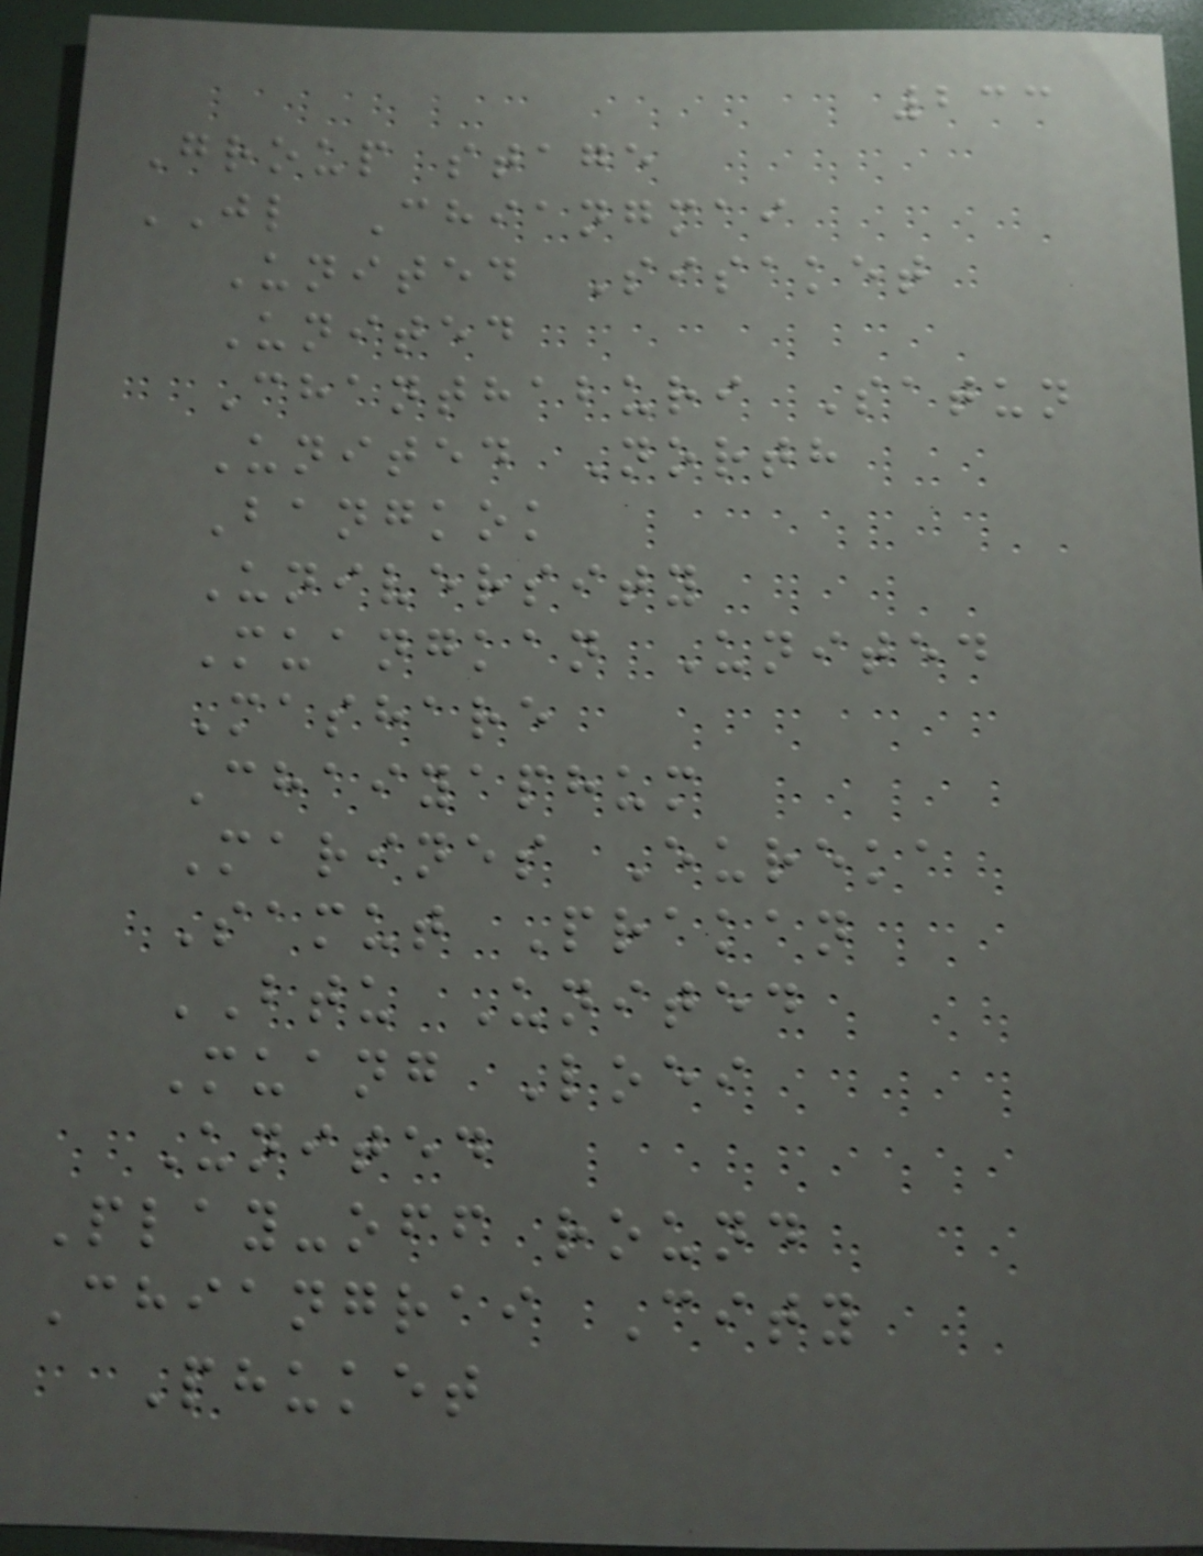233
Group stage
JL Chiangmai
United Sisaket
United
Chanthaburi Satun
United North
Bangkok
University
Muangkan United
Mashare
Chaiyaphum
Marines Eureka
Samut Prakan
BTU United
Muang Loei
United
Play-off round
Chiangrai City
Phuket
